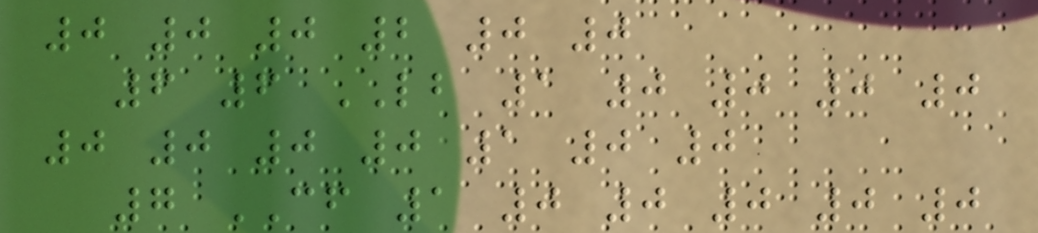0 0 0 2 0 0
6 6 LB 1 0 0 0 0
0 0 0 0 1 0 0
7 CF 1 0 0 0 0 0
